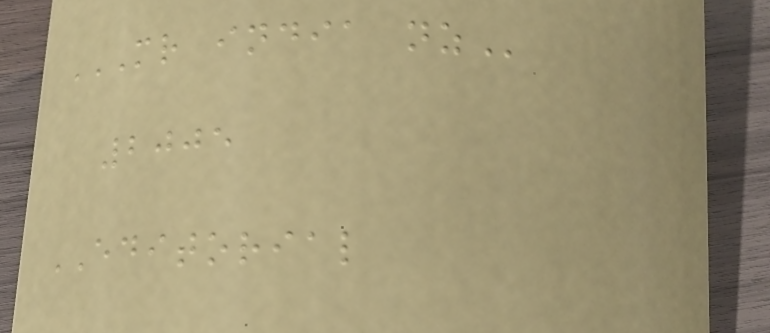MR INDIA NZ
2005
EDITORIAL
